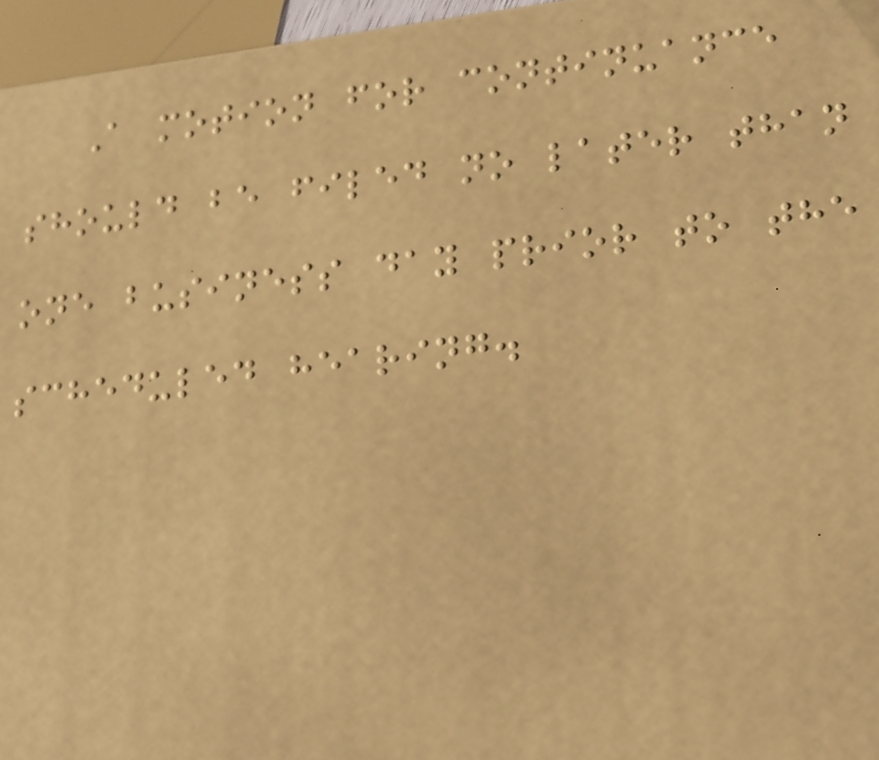A motion for continuance
should be filed no later than
one business day prior to the
scheduled hearing.
